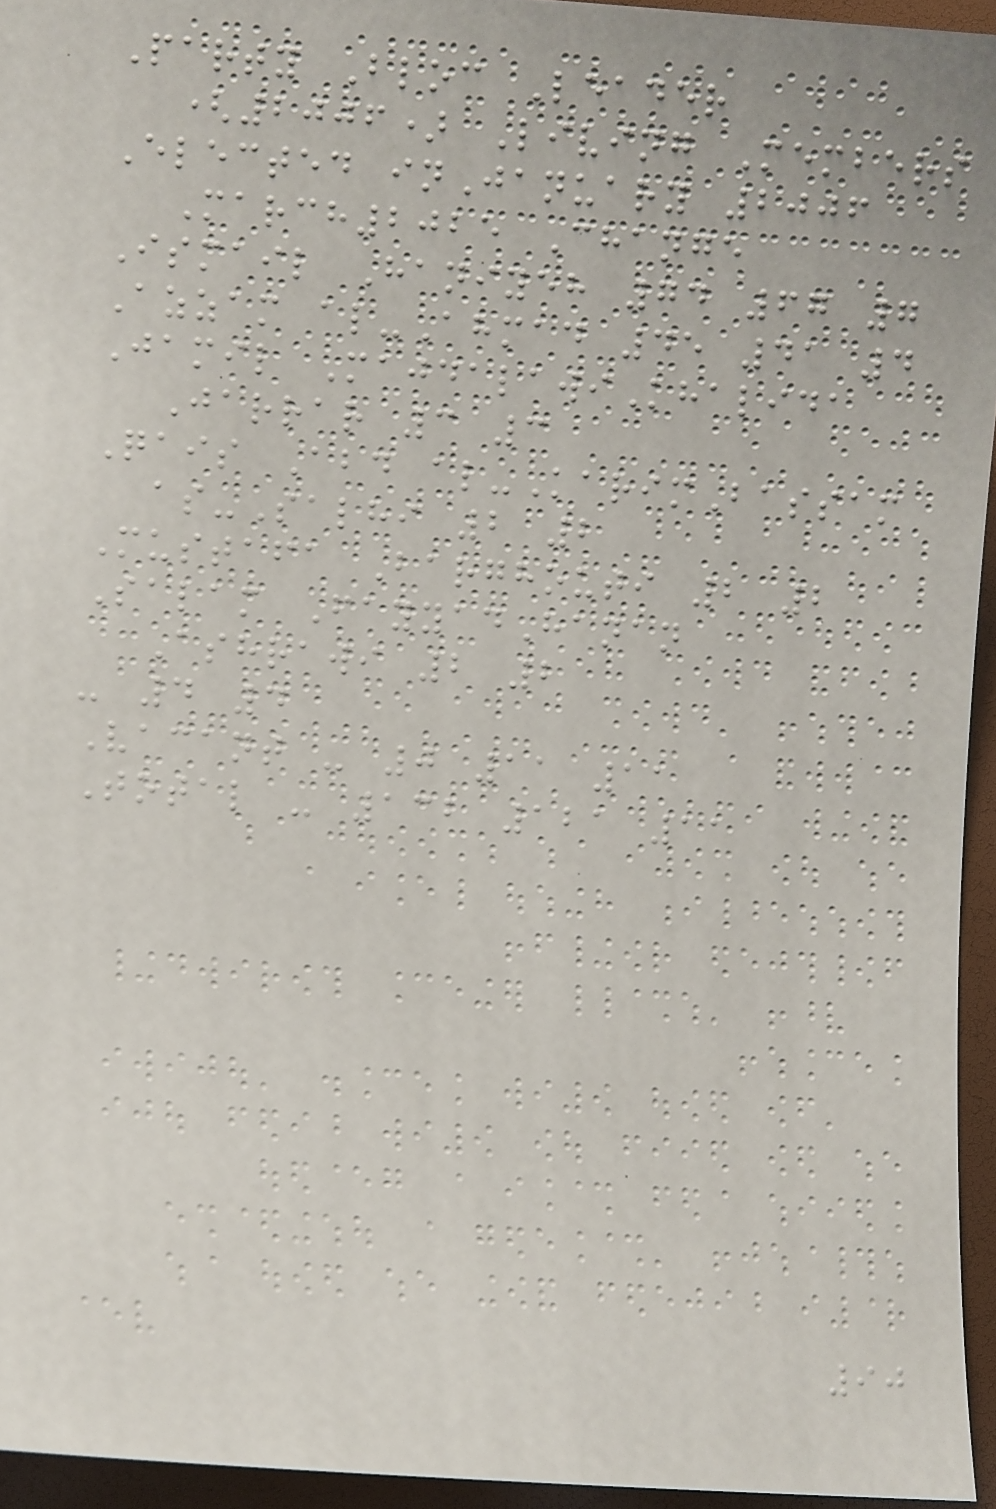Party Bloc Leader
(2006) Living Members
Elected inJanuary 2006
March2025 Change
Ismail Haniyeh 74 67 7
Azzam al-Ahmad 45 41 4
Jamil MajdalawiKhalida
Jarrar 3 3
Qais Abd al-KarimBassam
as-Salhi 2 2
Mustafa Barghouti 2 2
Salam FayyadHanan
Ashrawi 2 2
- 4 4
Vacant - 0 11 11
Total - 132 121 11
90
